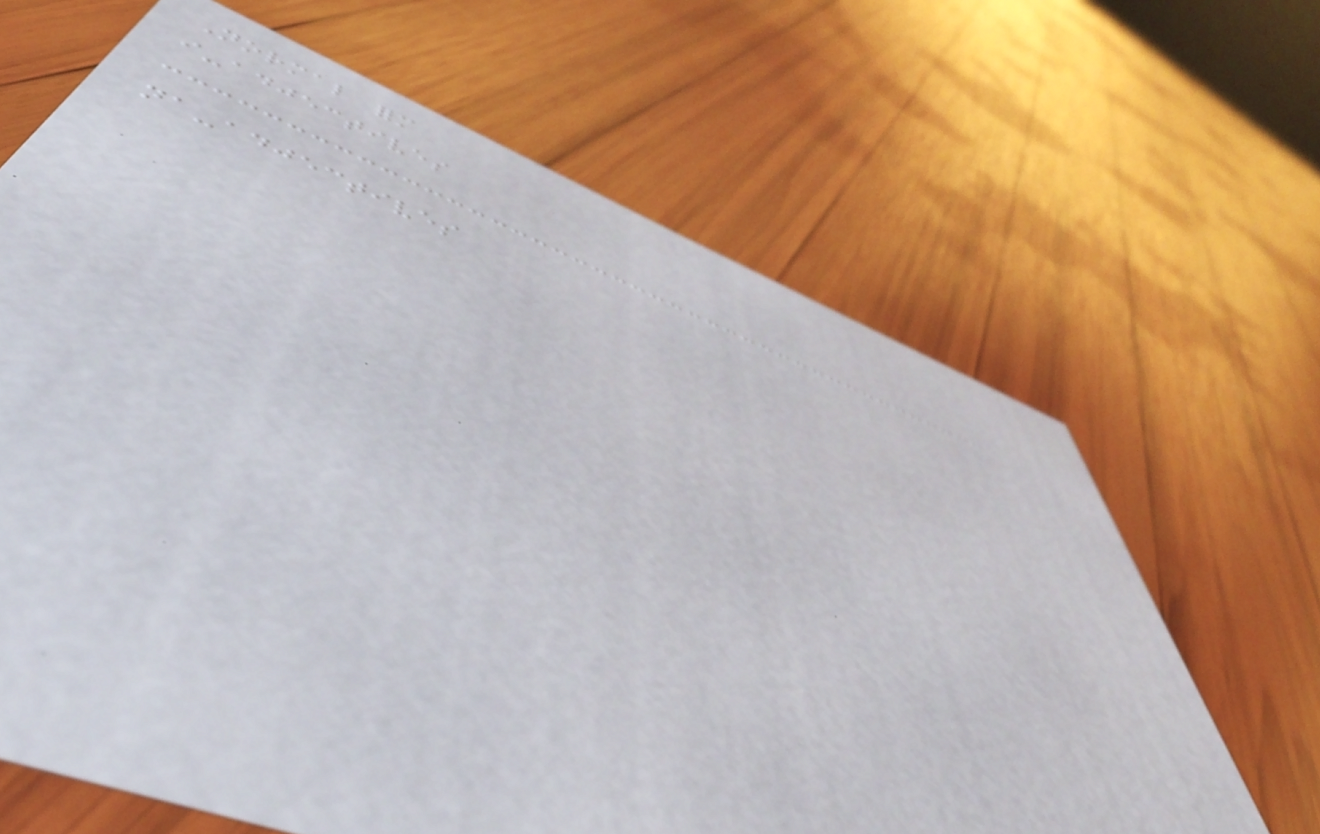Normal form
i-adjectives
na-adjectives
